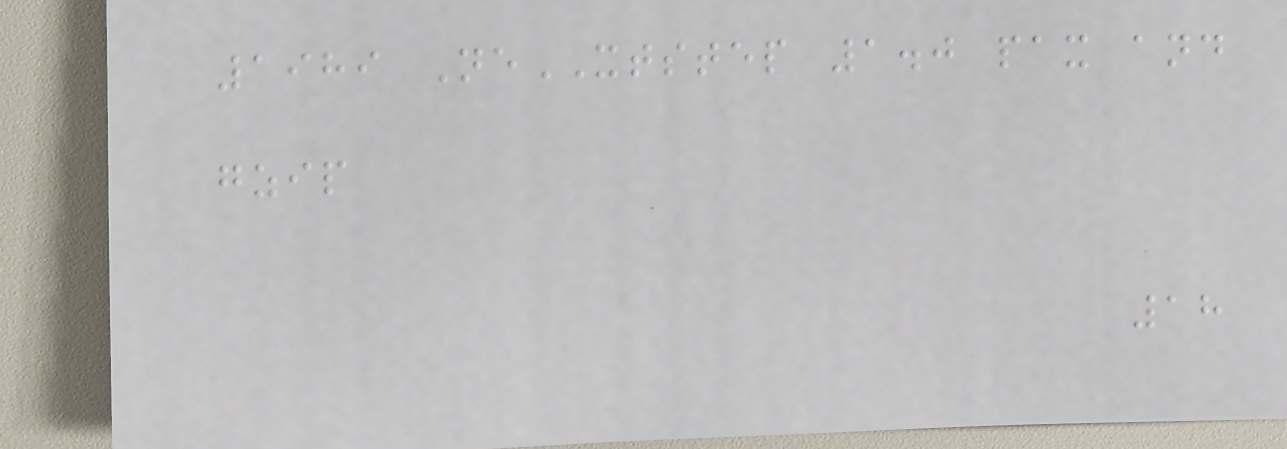1989 NeXTSTEP 1.0 pax and
gzip
18
